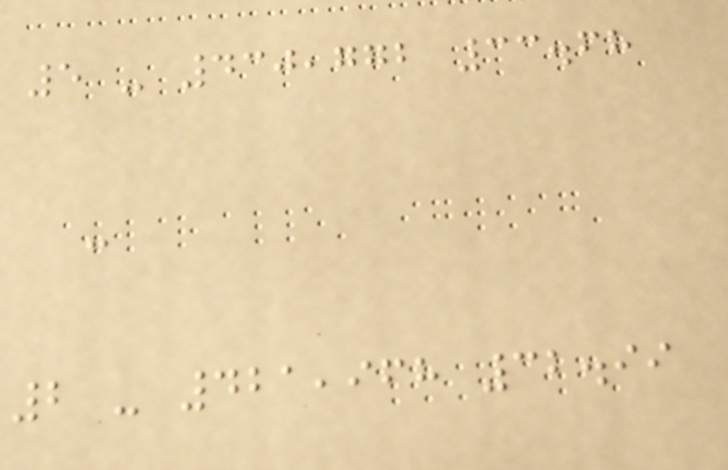5 - 430,772 33.68
-
2 - 421,968 32.99
